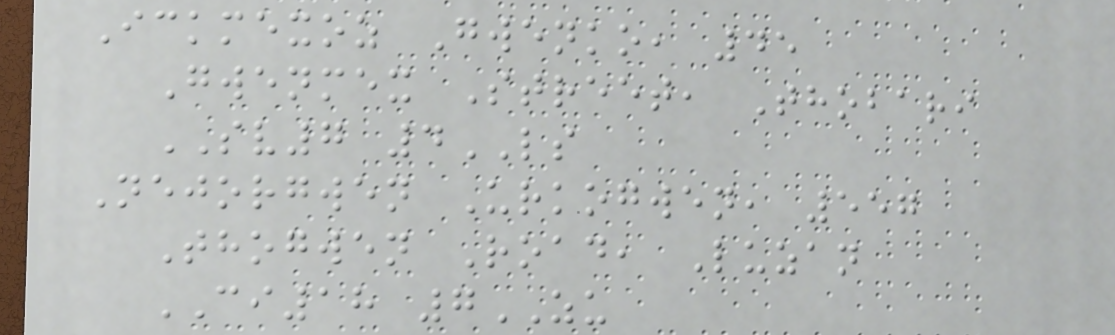Ickmexoz Gwenko, 45
Gwenmex Street, Thobari
SV7 4LS
Nejorgwen Urkogwen, 557
Thogwen Road, Luzan
CI18 7ZU
